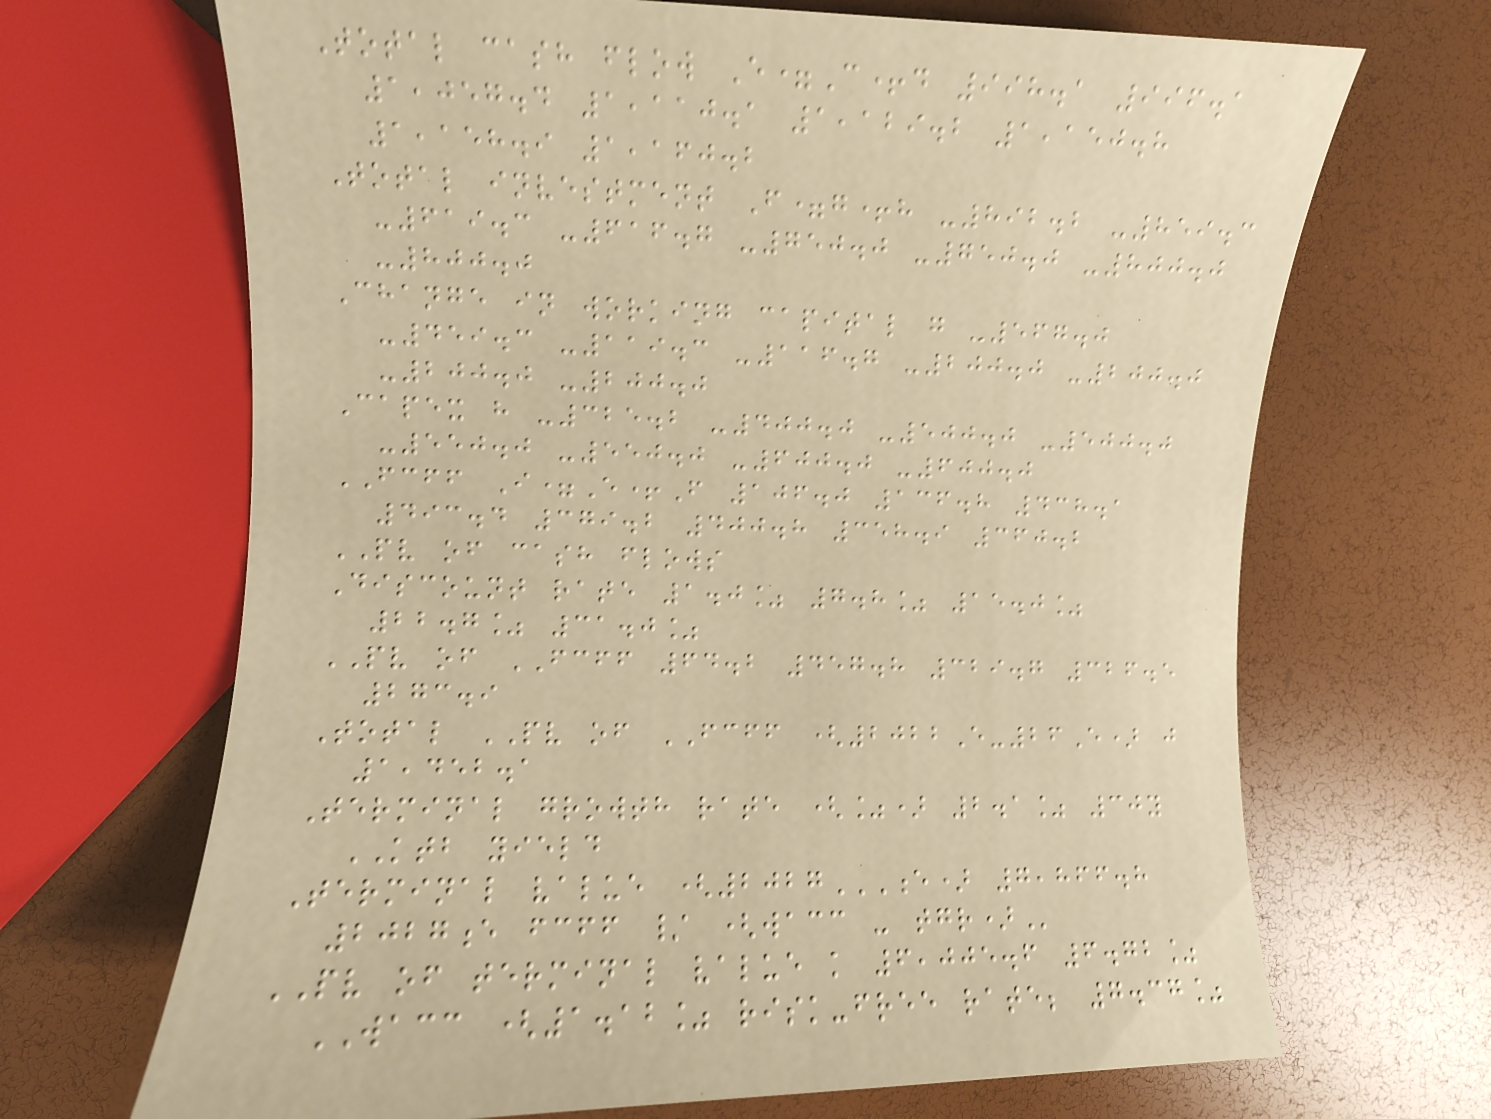Total cash flow E=C+d 998.1 996.1
1,057.4 1,110.1 1,129.2 1,150.8
1,158.9 1,160.2
Total investment F=g+h -892.2 -859.3
-619.3 -616.7 -750.0 -750.0 -800.0
-800.0
Change in working capital g -567.0
-459.3 -119.3 -116.7 -200.0 -200.0
-200.0 -200.0
Capex h -325.2 -400.0 -500.0 -500.0
-550.0 -550.0 -600.0 -600.0
FCFF I=E+F 106.0 136.8 438.1
493.4 379.2 400.8 358.9 360.2
PV of cash flows
Discount rate 1.0% 7.8% 15.0%
22.7% 31.0%
PV of FCFF 64.2 457.8 329.7 326.5
273.9
Total PV of FCFF (2022E-26E) j
1,452.1
Terminal growth rate (%) 2.1% 30y
KTB yield
Terminal value (2027E) 7,866.8
2027E FCFF / (WACC - TGR)
PV of terminal value k 6,005.6 6.72%
WACC (1.12% risk-free rate; 7.37%
